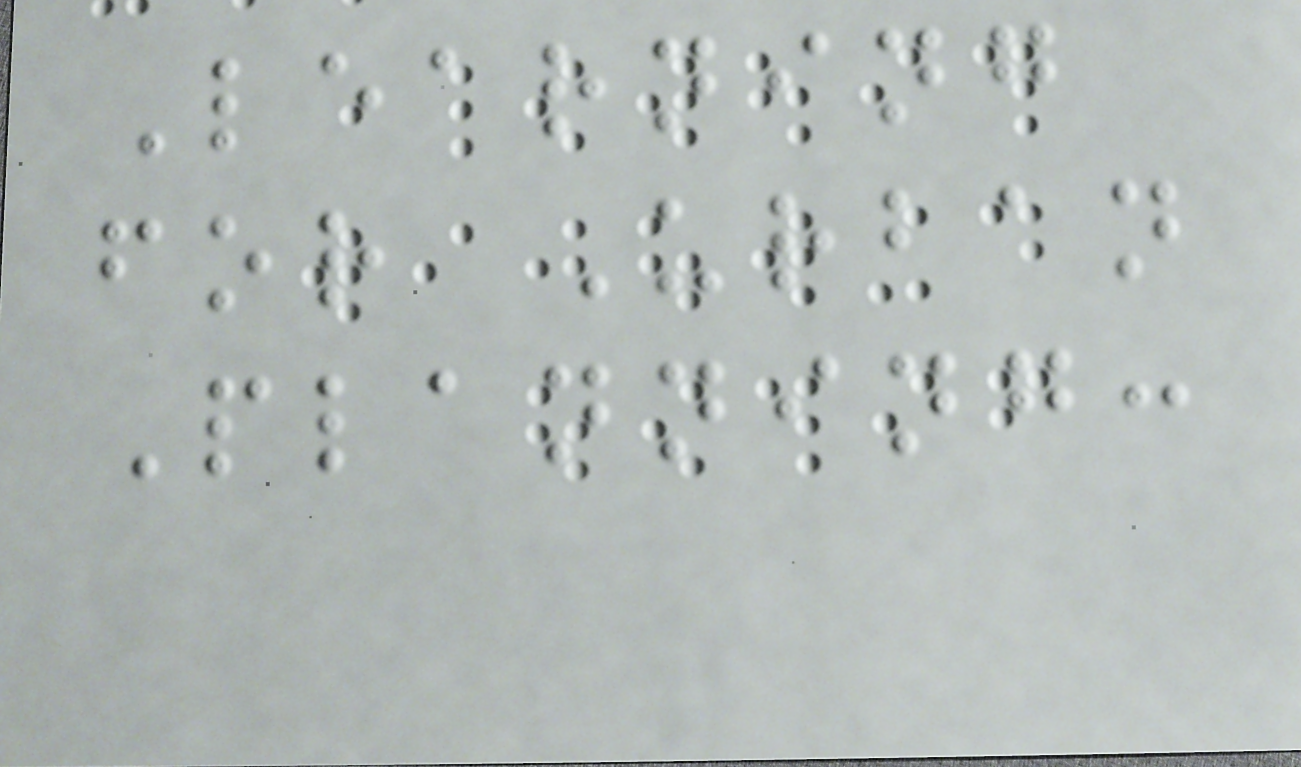Learning
for Urban
Planning:
